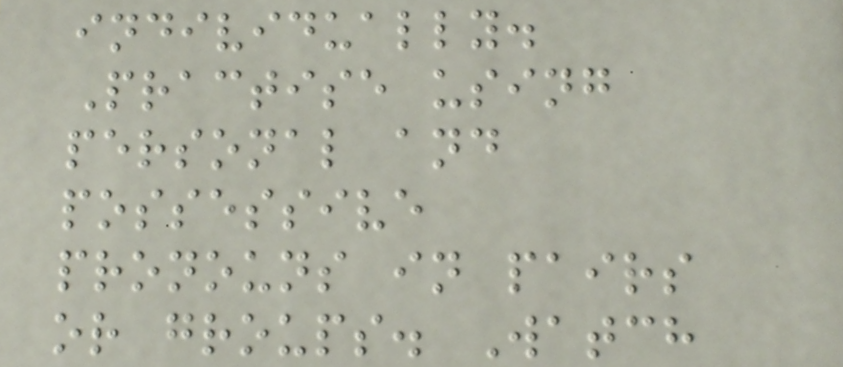individually.
Practise using
personal and
possessive
pronouns in pairs
or groups. Watch
